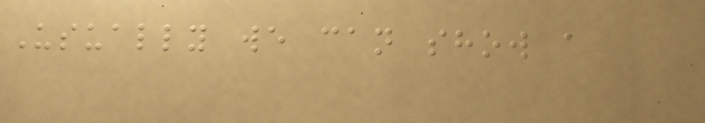Usually we can show a
